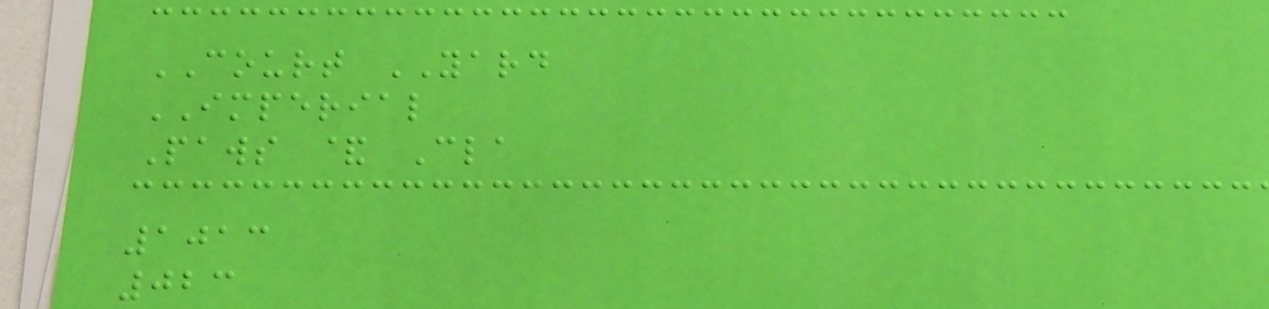COURT YARD
IMPERIAL
Paws & Cla
1013
023
